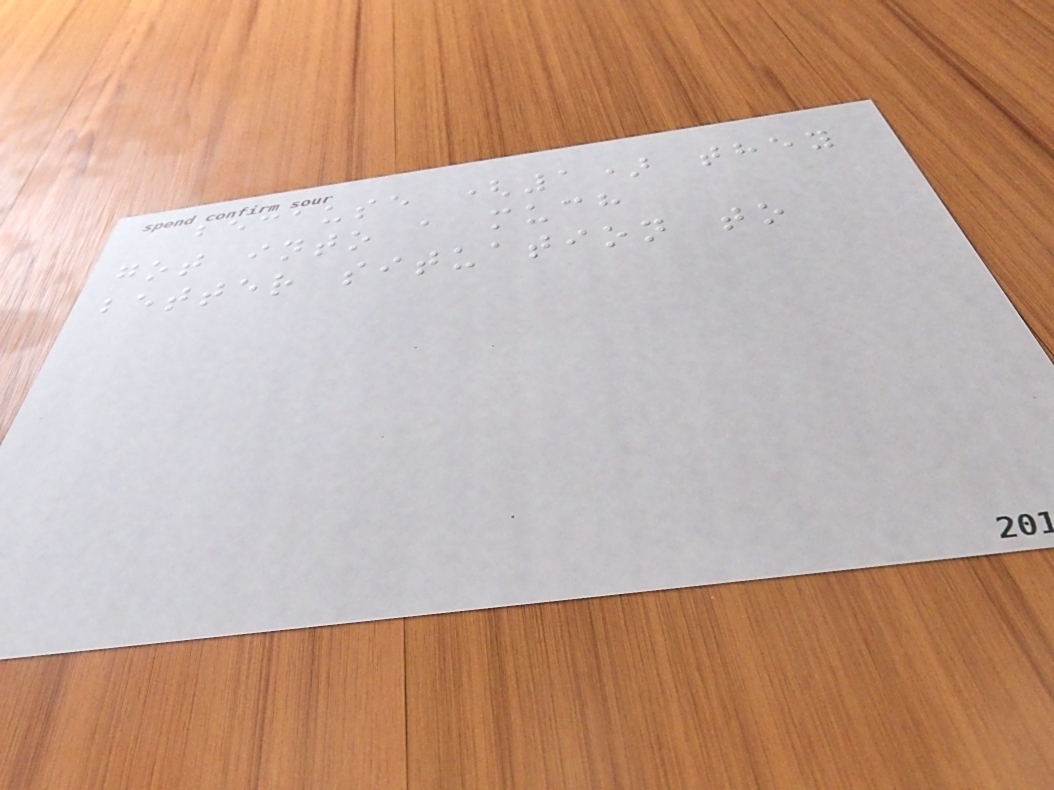because (1) they
got into a much
better situation to
